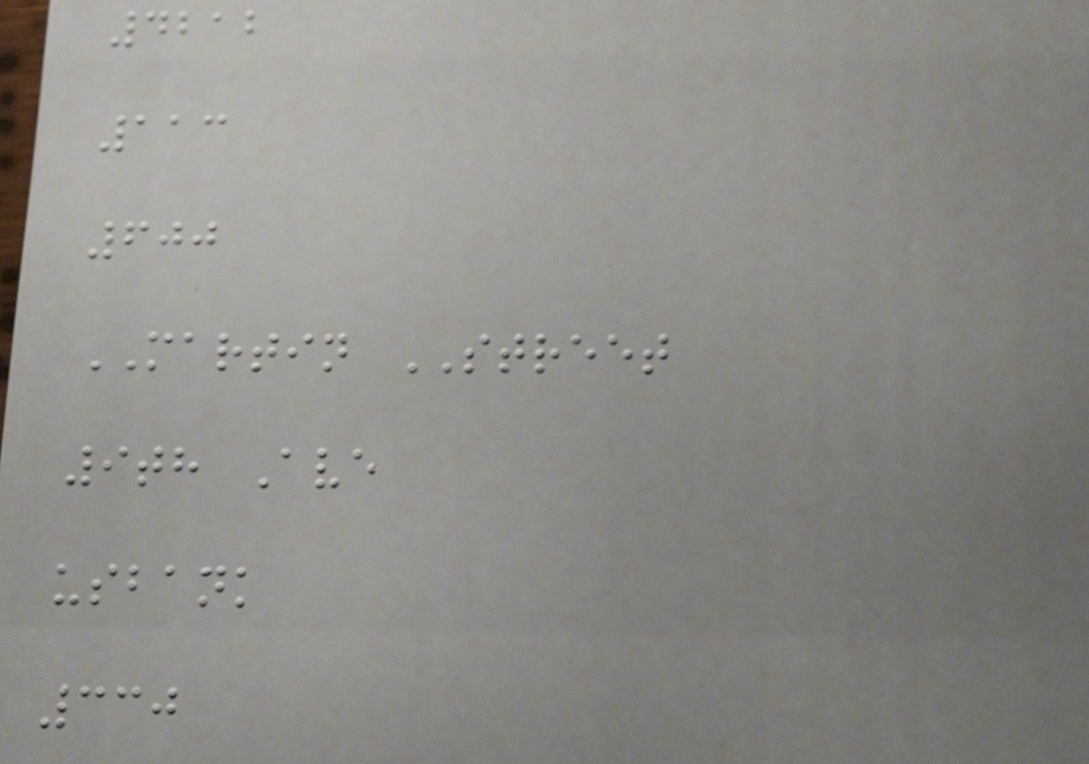4212
113
600
MARTIN STREET
9th Ave
usbank
330
